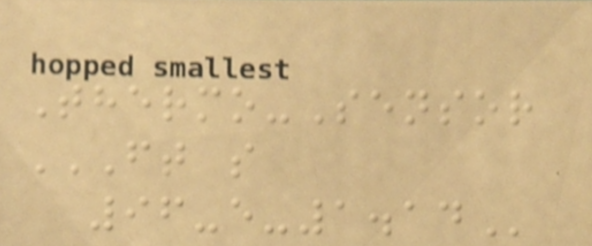Thermo-Sensor
FT S
96-E-1.14
